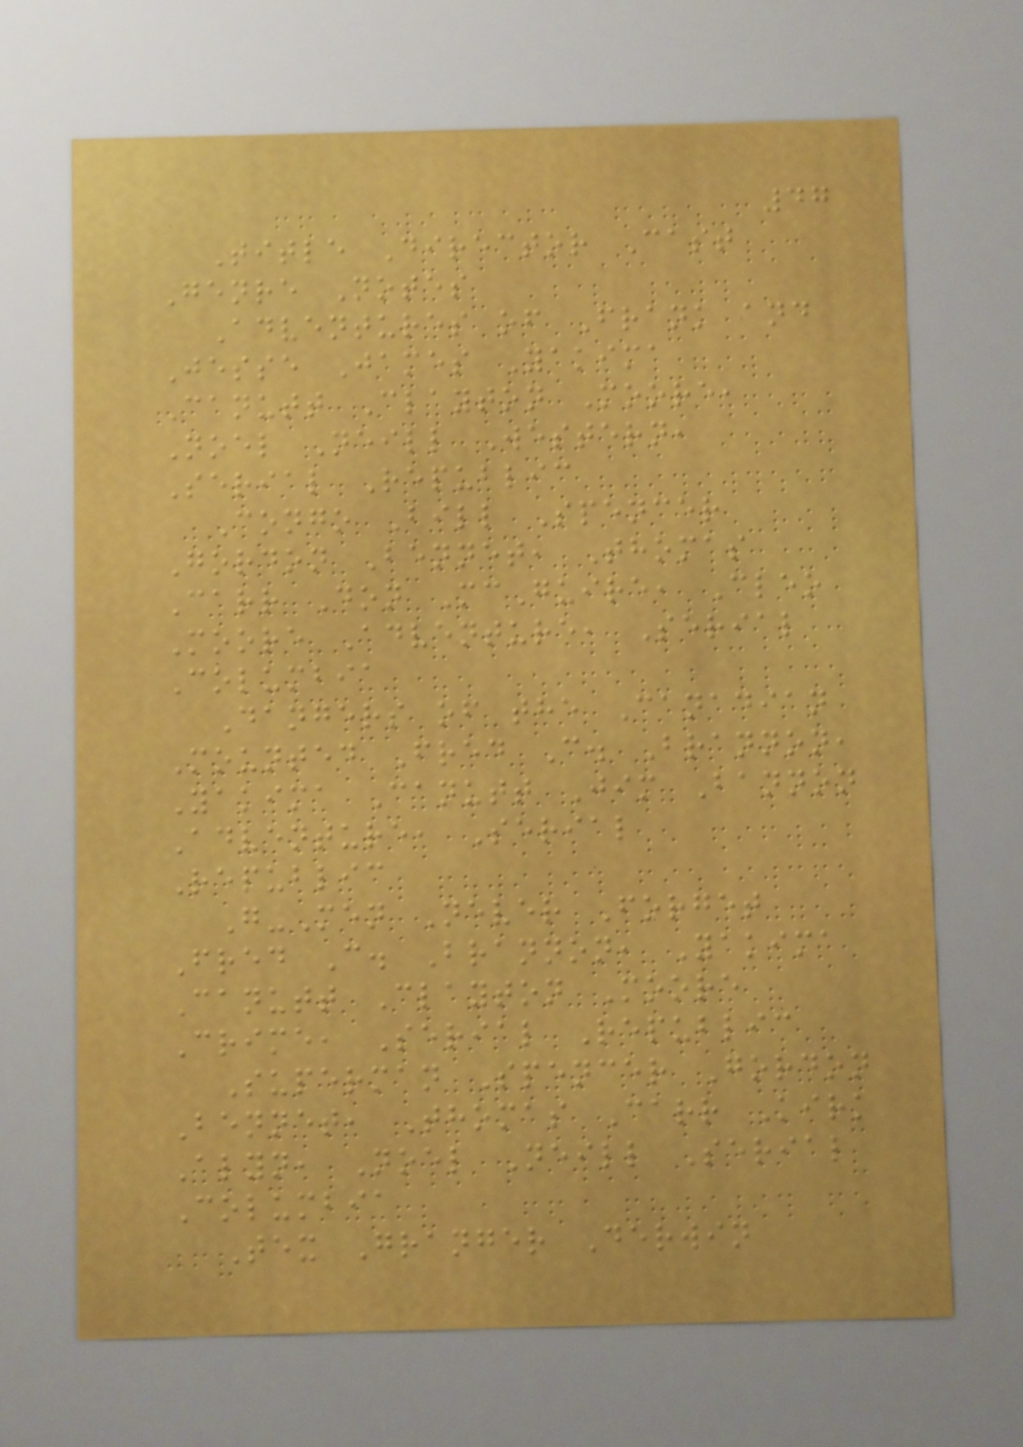47
Title Director Cast
Genre Notes
Adventures of Frank and
Jesse James Yakima
Canutt Clayton Moore,
Noel Neill Western,
Serial Republic
Congo Bill Spencer
Gordon Bennet, Thomas
Carr Don McGuire, Cleo
Moore Adventure, Serial
Columbia
Dangers of the Canadian
Mounted Fred C. Brannon,
Yakima Canutt Jim Bannon
Adventure, Serial
Republic
G-Men Never Forget
Fred C. Brannon, Yakima
Canutt Clayton Moore
Crime, Serial Republic
Superman Spencer Gordon
Bennet, Thomas Carr Kirk
Alyn, Noel Neill Serial
Columbia
Tex Granger Derwin
